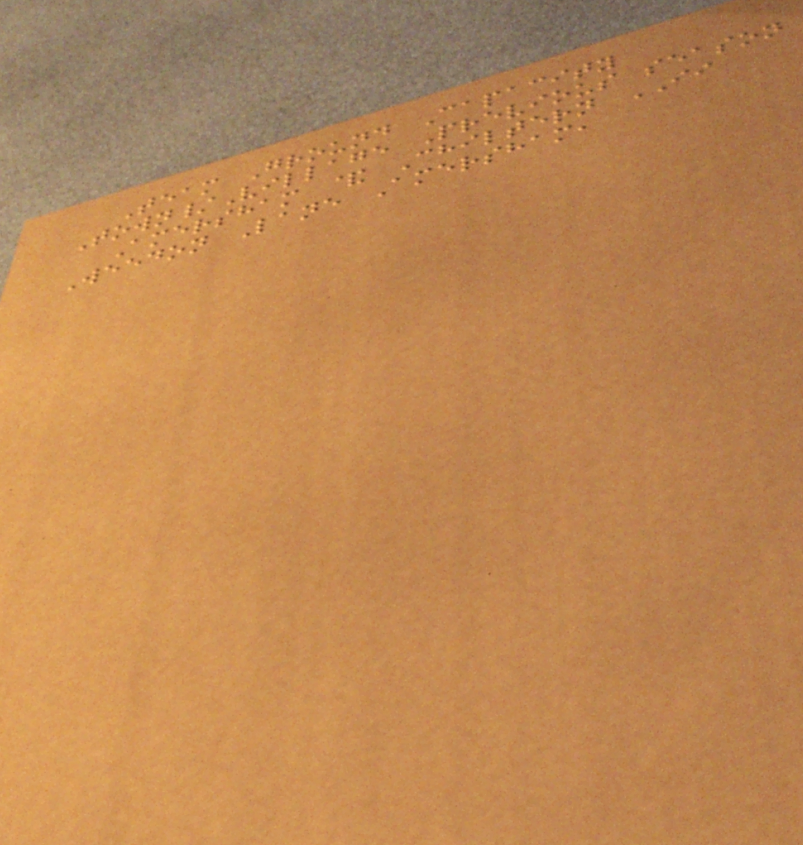Team Ground Capacity
Town/Village Previous season
Amersham & Chiltern II
Weedon Lane Amersham,
